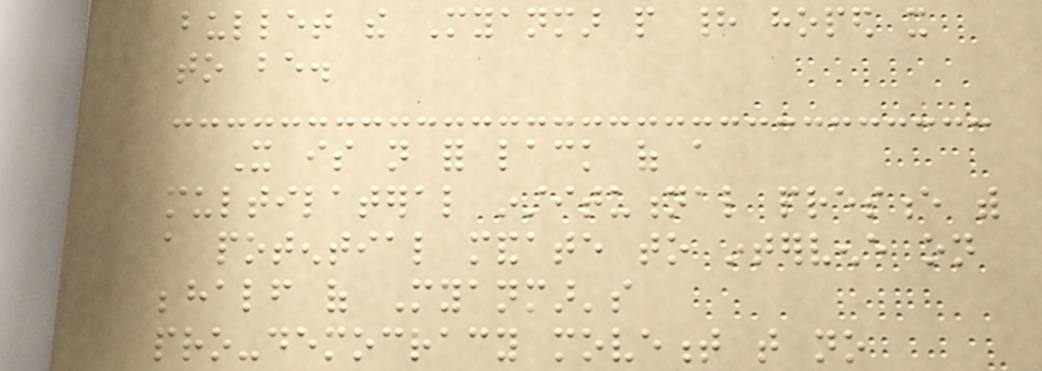bullet the Myanmar people had hoped it
to be.
It is not for lack of a
multilateral institutional presence with
a potential mandate to intervene on
behalf of Myanmar's
pro-democracy movement that no
